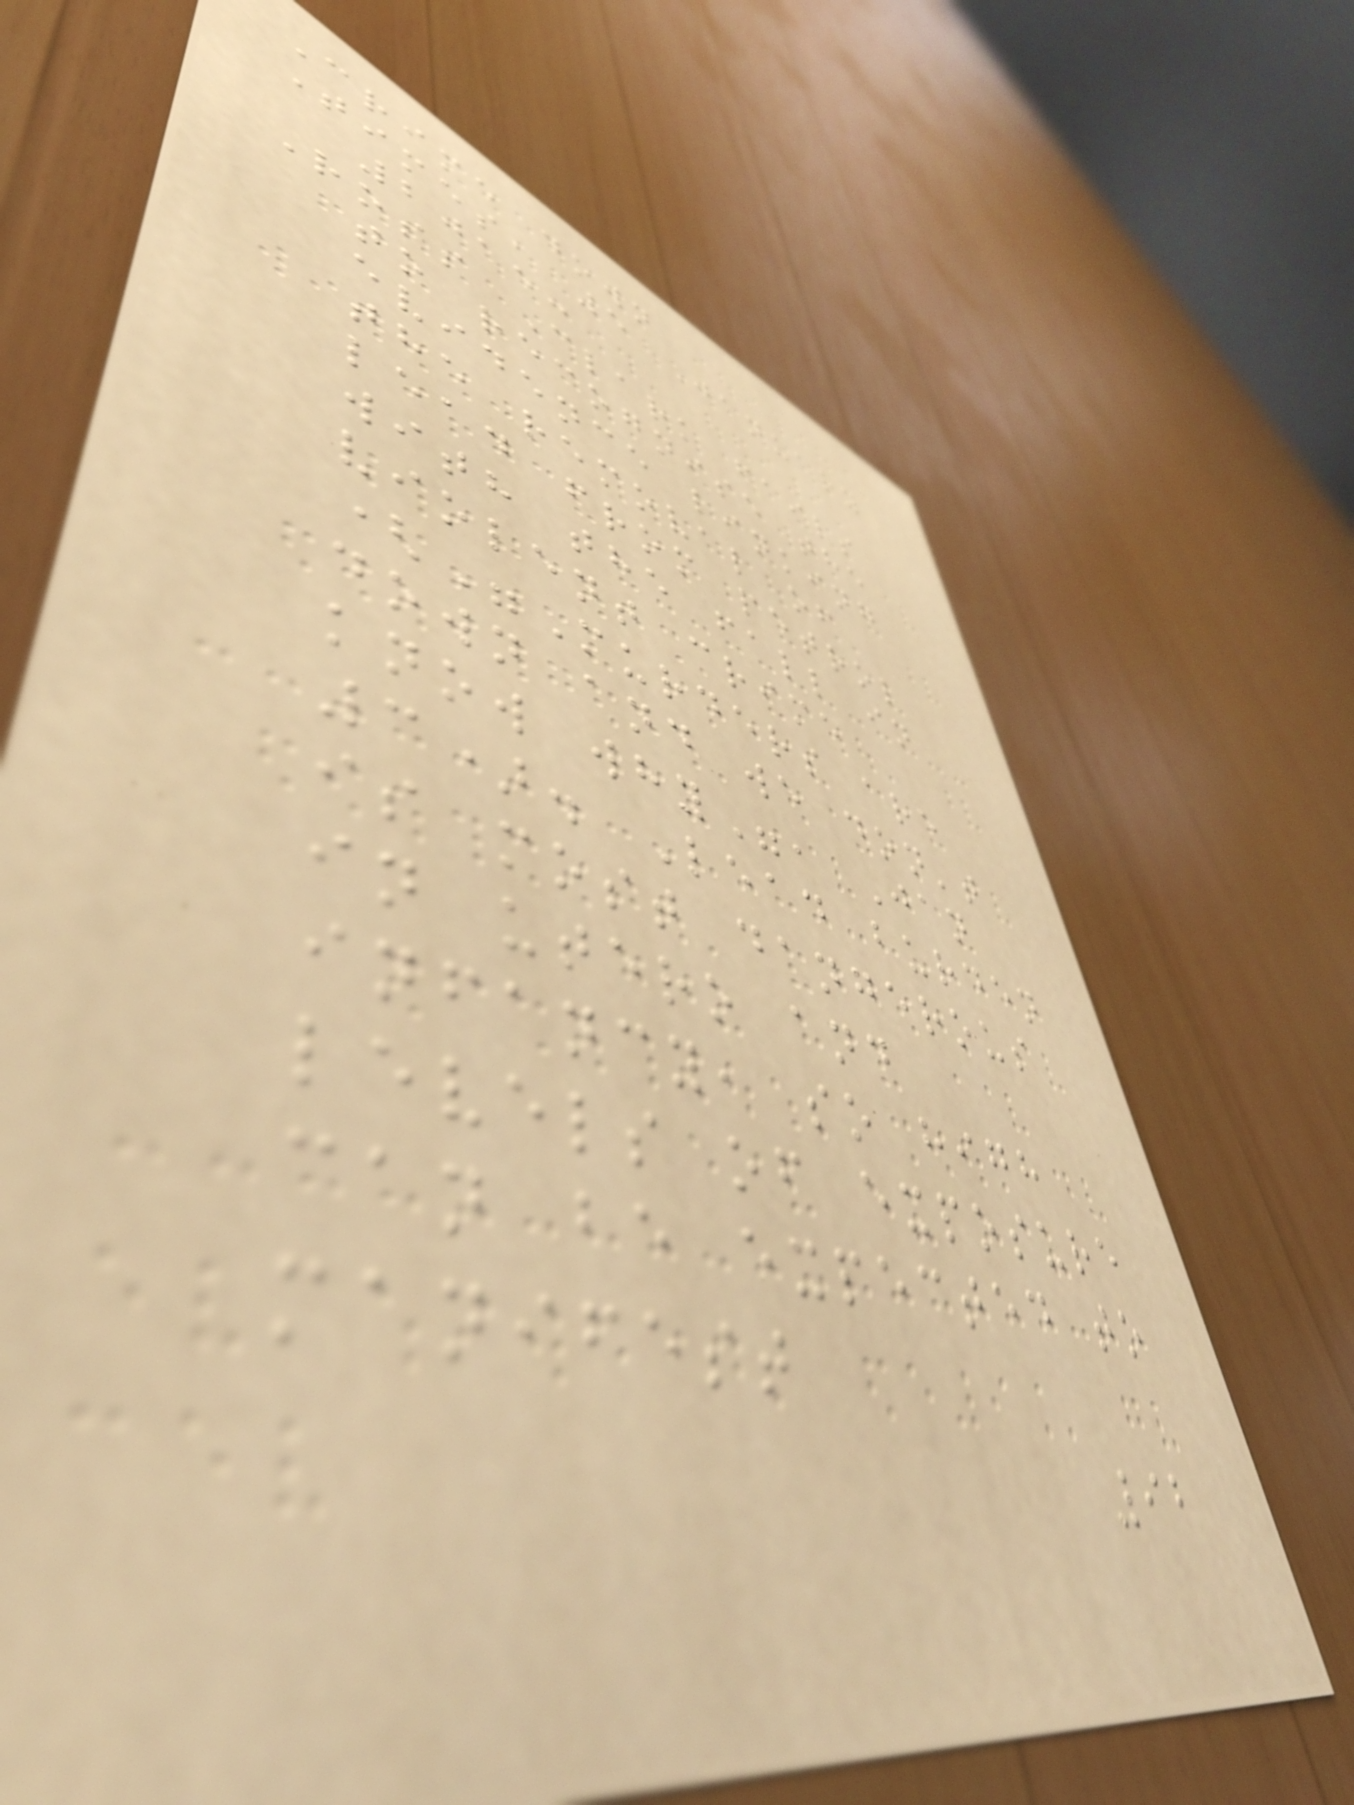Crime down
Times, 5 January
2015:
Ross Clark fails
to recognise the
evidence linking
the removal of
lead from petrol
with the fall in
violent crime
("Murders are
down and we don't
know why", Jan
3). Lead burden
is most dangerous
in utero and
infancy, so high
levels of exposure
can be expected to
manifest
92
